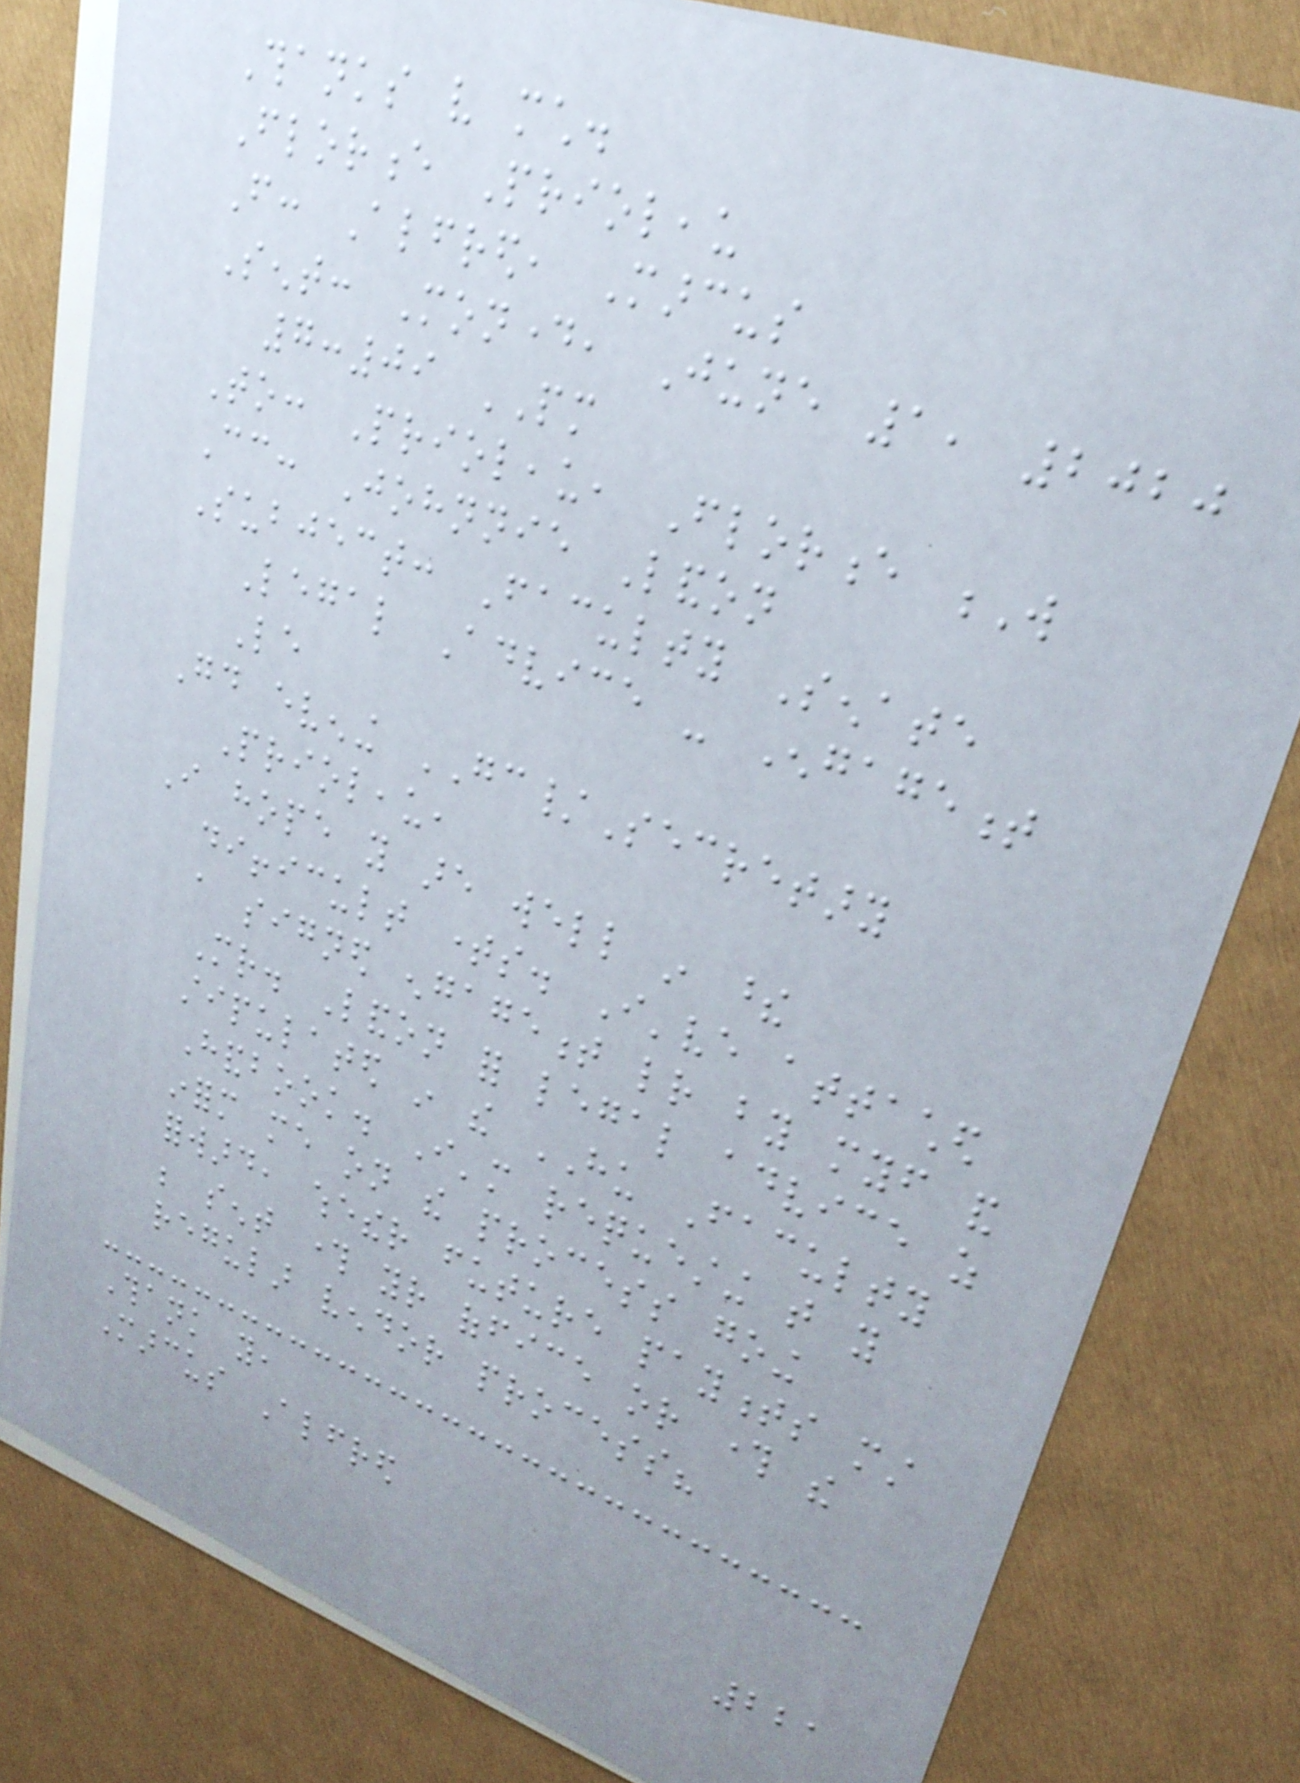Thanks very much.
Florence Prioleau
From: Alfred, Marcus
Sent: Monday, June 1, 2020
7:09 PM
To: Prioleau, Florence W
Cc: Johnnie Landon
Subject: Faculty Senate
Legal Advice - Engagement
Le
Good evening GC/Secretary
Prioleau,
I hope you are well in these
difficult times. I've attached
a signed engagement letter by myself and
Mr. Landon for legal advice as
stipulated in the HU Faculty
Handbook. I'm requesting that you
inform me on the process going
forward, whether future payments must
be sent through your office or through the
regular vendor process?
Thank you,
Marcus Alfred
221
